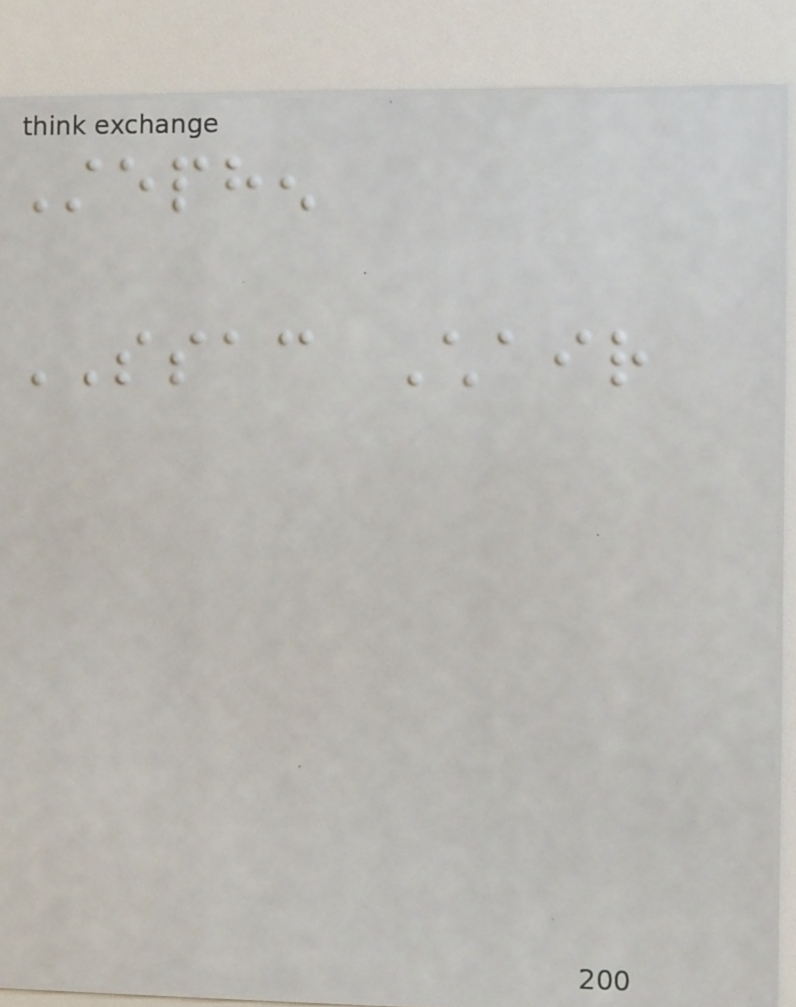Stephen
SSAC Chair
